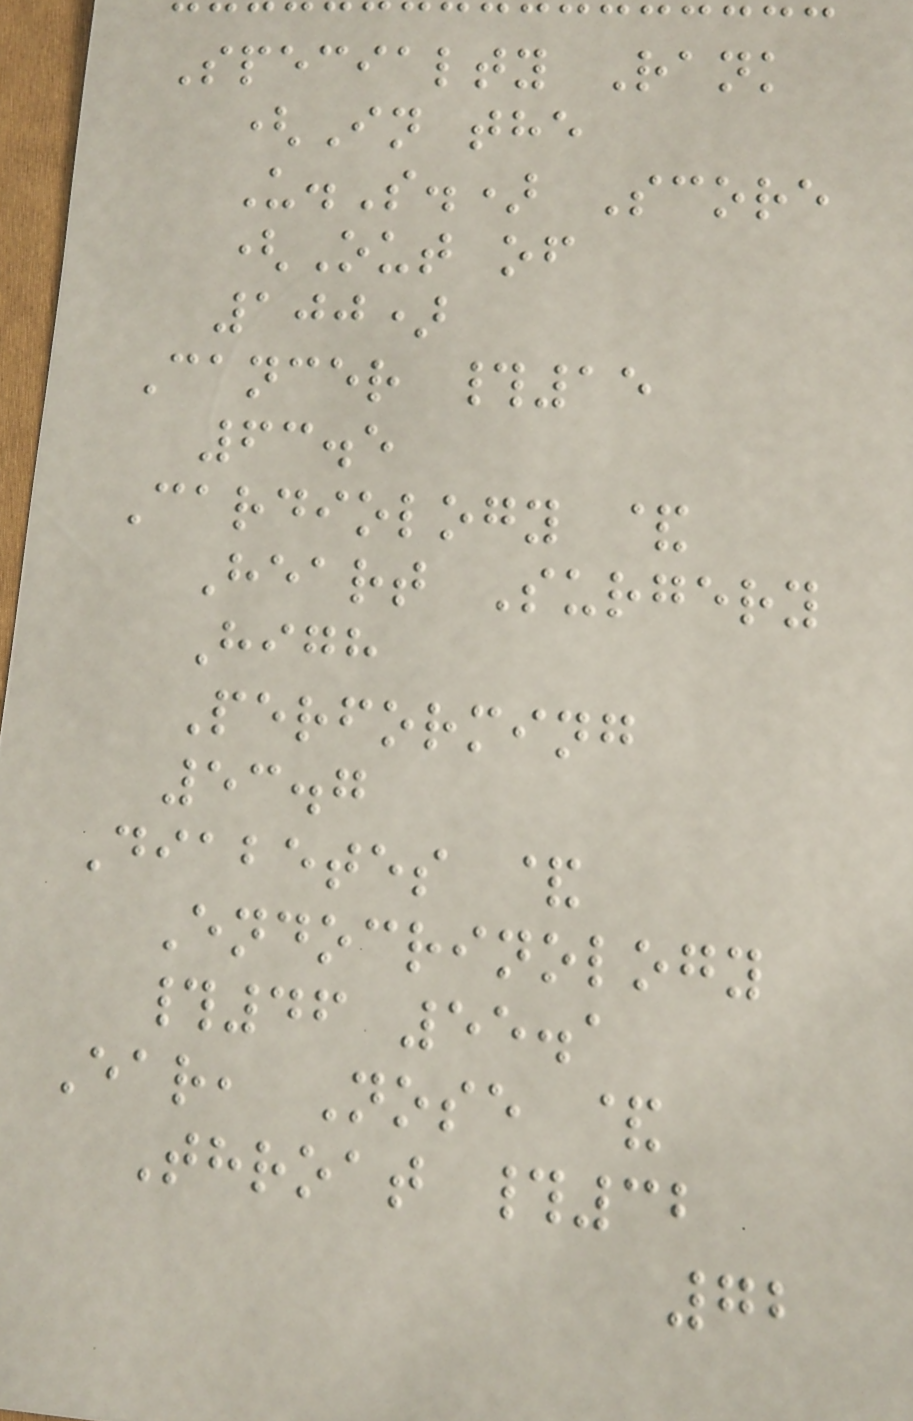Specialty Rank
(In the
U.S.) Score
(Out of
100)
Cancer #15
63.5
Cardiology &
Heart Surgery
High
Performing
53.7
Diabetes &
Endocrinology
#46 55.1
Ear, Nose &
Throat #32
72
